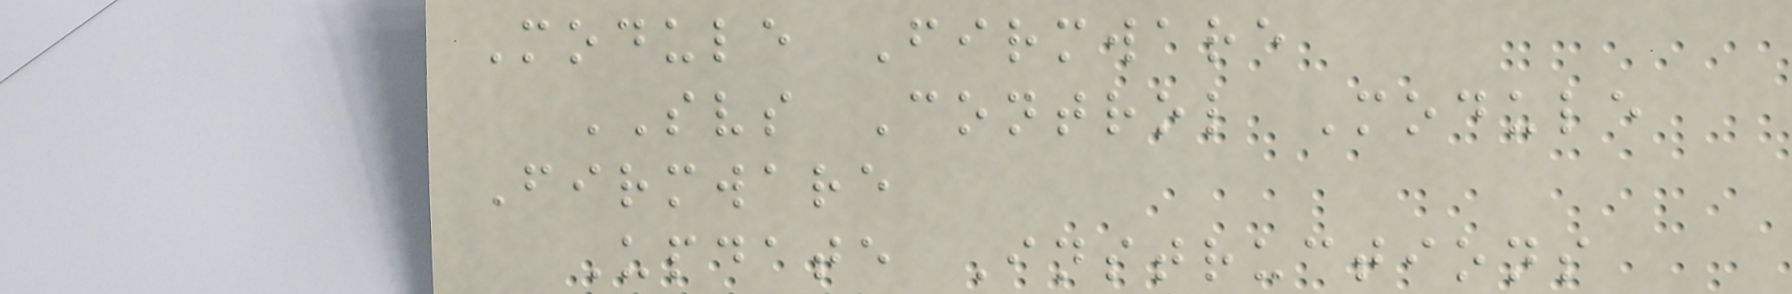Module Firmware
SVS Control Module
Firmware
Update Instructions
